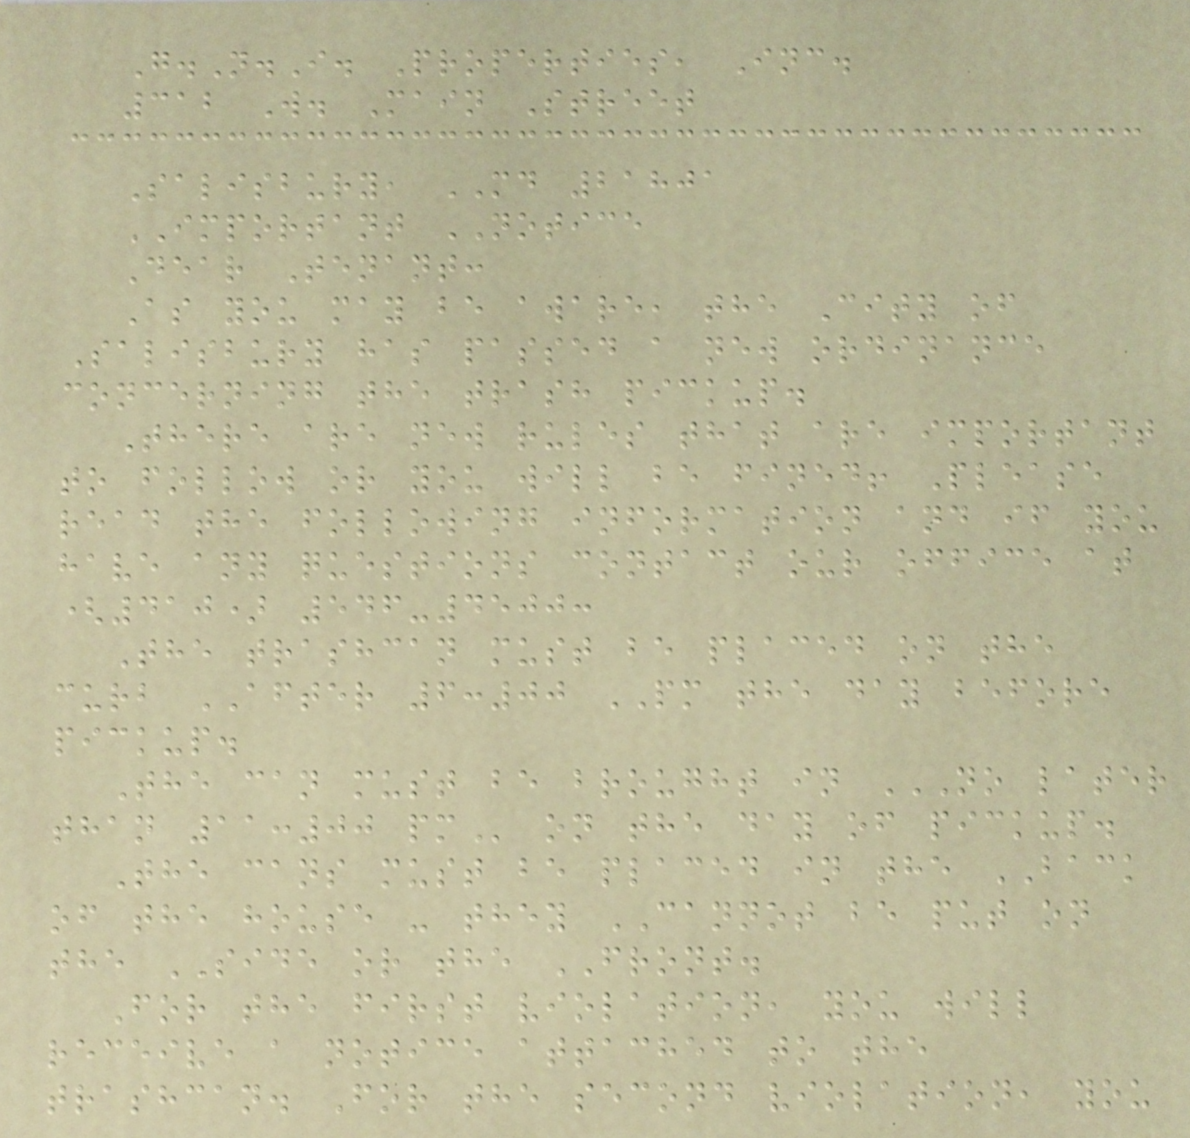G.N.I. Properties, Inc.
312 W. Main Street
Salisbury, MD 21801
IMPORTANT NOTICE
Dear Tenant:
As you may be aware, the City of
Salisbury has passed a new ordinance
concerning the trash pickup.
There are new rules that are important
to follow or you will be fined! Please
read the following information and if you
have any questions contact our office at
(410) 546-4500:
The trashcan must be placed on the
curb AFTER 6:00 PM the day before
pickup.
The can must be brought in NO LATER
THAN 11:00 PM on the day of pickup.
The cans must be placed in the BACK
of the house - they CANNOT be put on
the SIDE or the FRONT.
For the first violation, you will
receive a notice attached to the
trashcan. For the second violation, you
